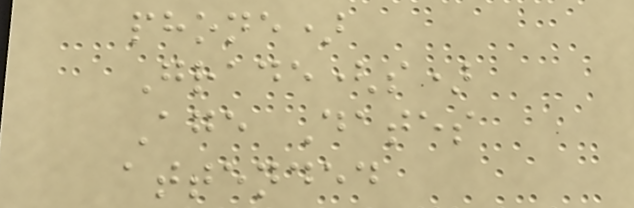phone)
Grade(s)
Age Dates
attended
